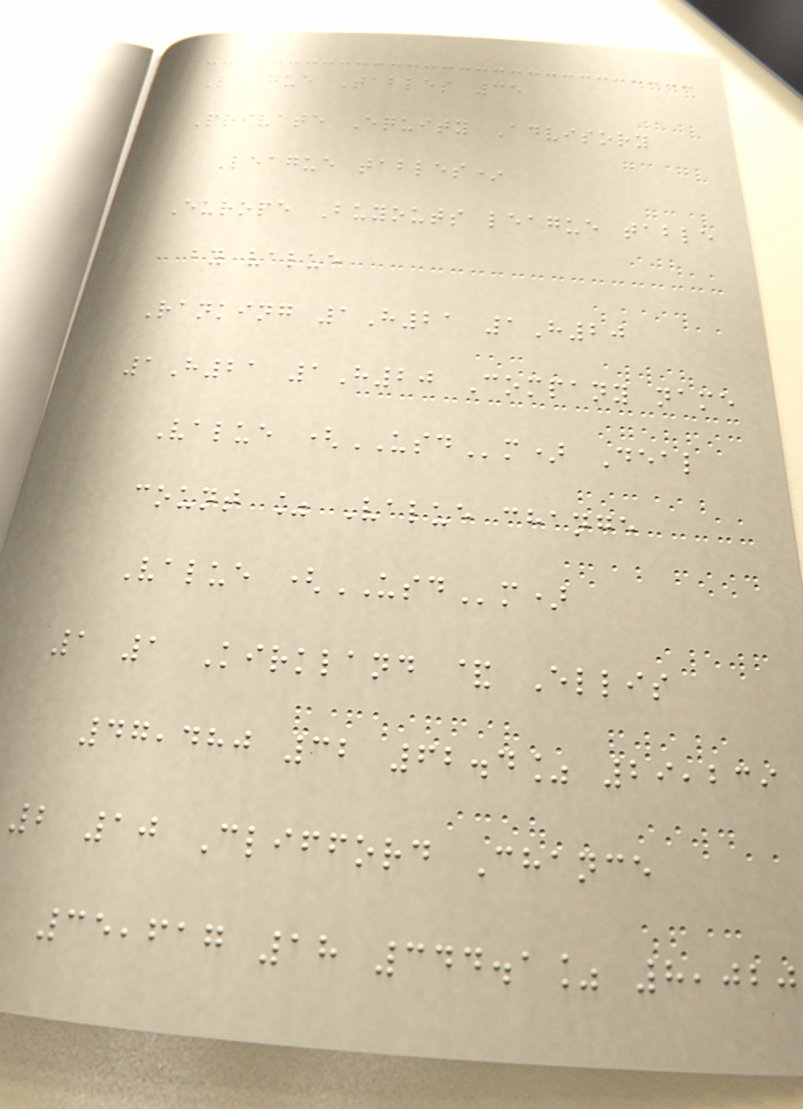League Tables 35
Private Equity Advisory
League tables*
Europe Buyouts league table
by value
Ranking 1H21 1H20
1H21 1H20 Company name
Value (USDm) Deal
count % Value change
Value (USDm)
1 1 Kirkland & Ellis
47,480 32 62.4% 29,239
2 10 Clifford Chance
35,617 18 344.1% 8,020
